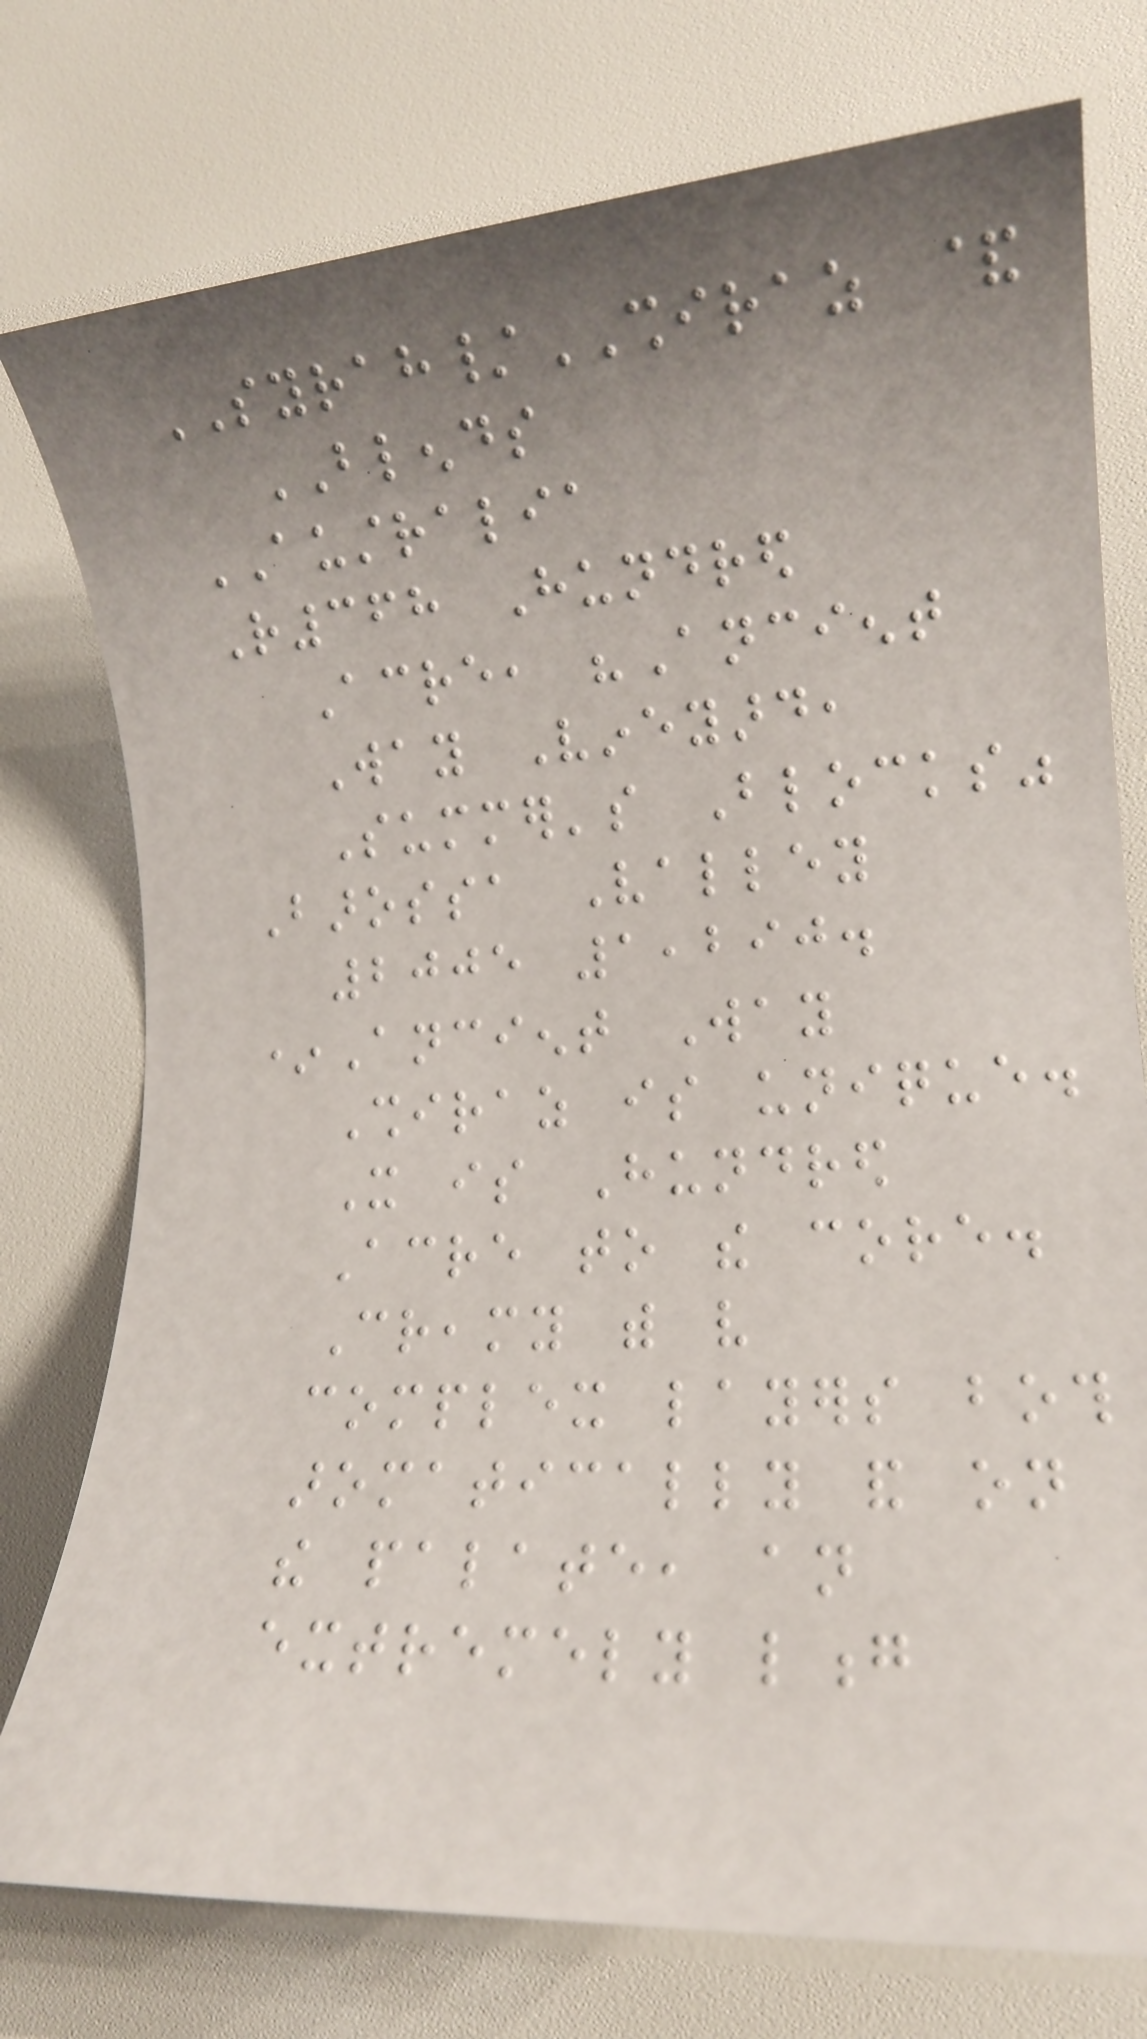SYRAH/SHIRAZ &
BLENDS
AUSTRALIA
R368 Hundred
Acre, "Ancient
Way Vineyard,
Summer's Blocks"
Barossa Valley
2005 1,290.
*Ancient Way
Shiraz is unique.
It is Hundred
Acre to the core.
Creamy with very
complex layers both
aromatically and on
the palate, an
extremely long
